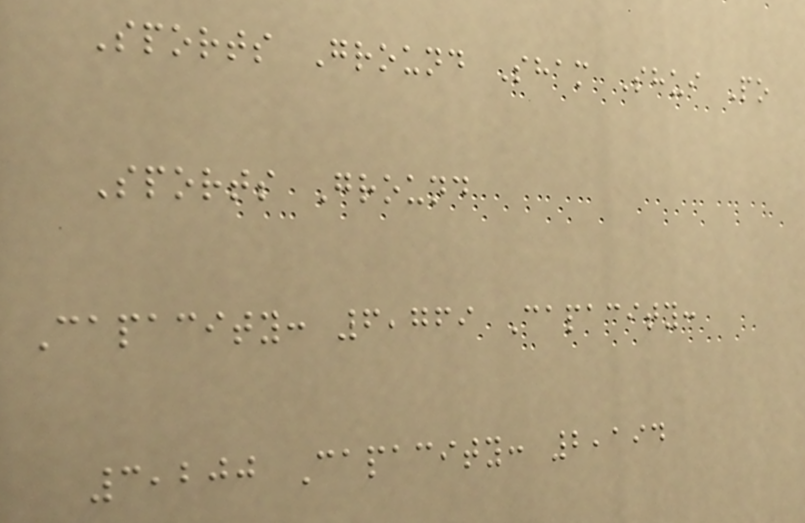Sports Ground Sham Shui Po
Sports Ground
Capacity: 6,769 Capacity:
3,200 Capacity: 2,194
